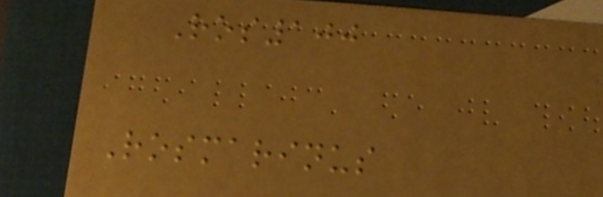Ros100
Rosmarinus
